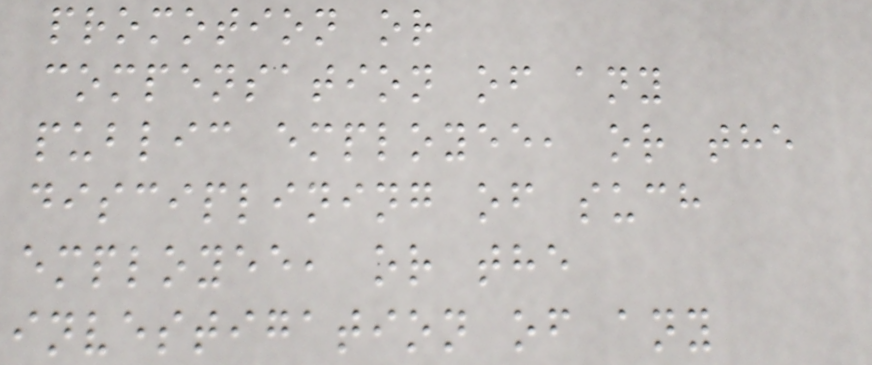promotion or
compensation of any
public employee, or the
disciplining of such
employee, or the
investigation of any
